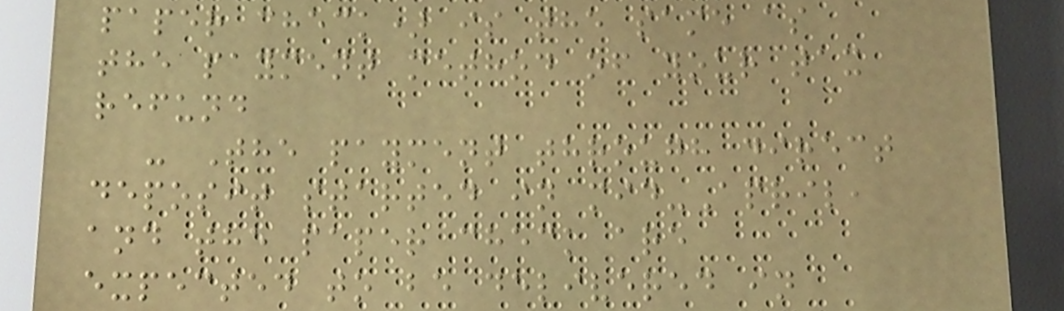paper check) is the same as
the payment method of your tax
refund
- The payment through direct
deposit started in mid-April,
and the paper check are
expected to be delivered in
